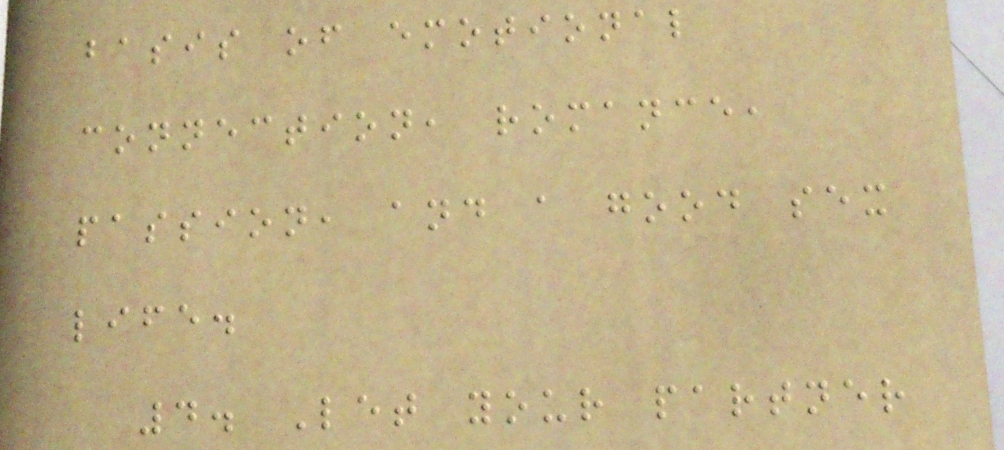basis of emotional
connection, romance,
passion, and a good sex
life.
4. Let your partner
